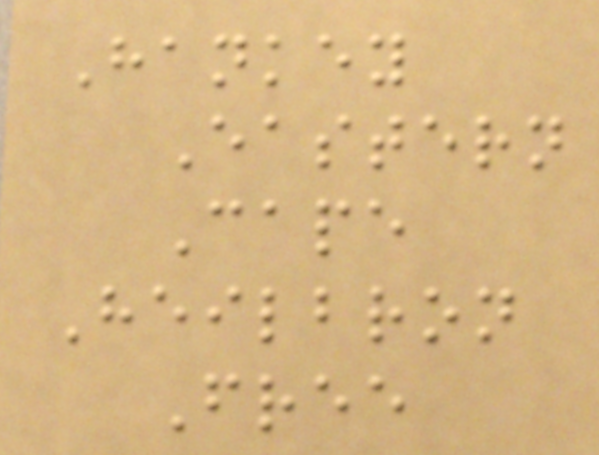Hankey
Eastern
Cape
Heilbron
Free
